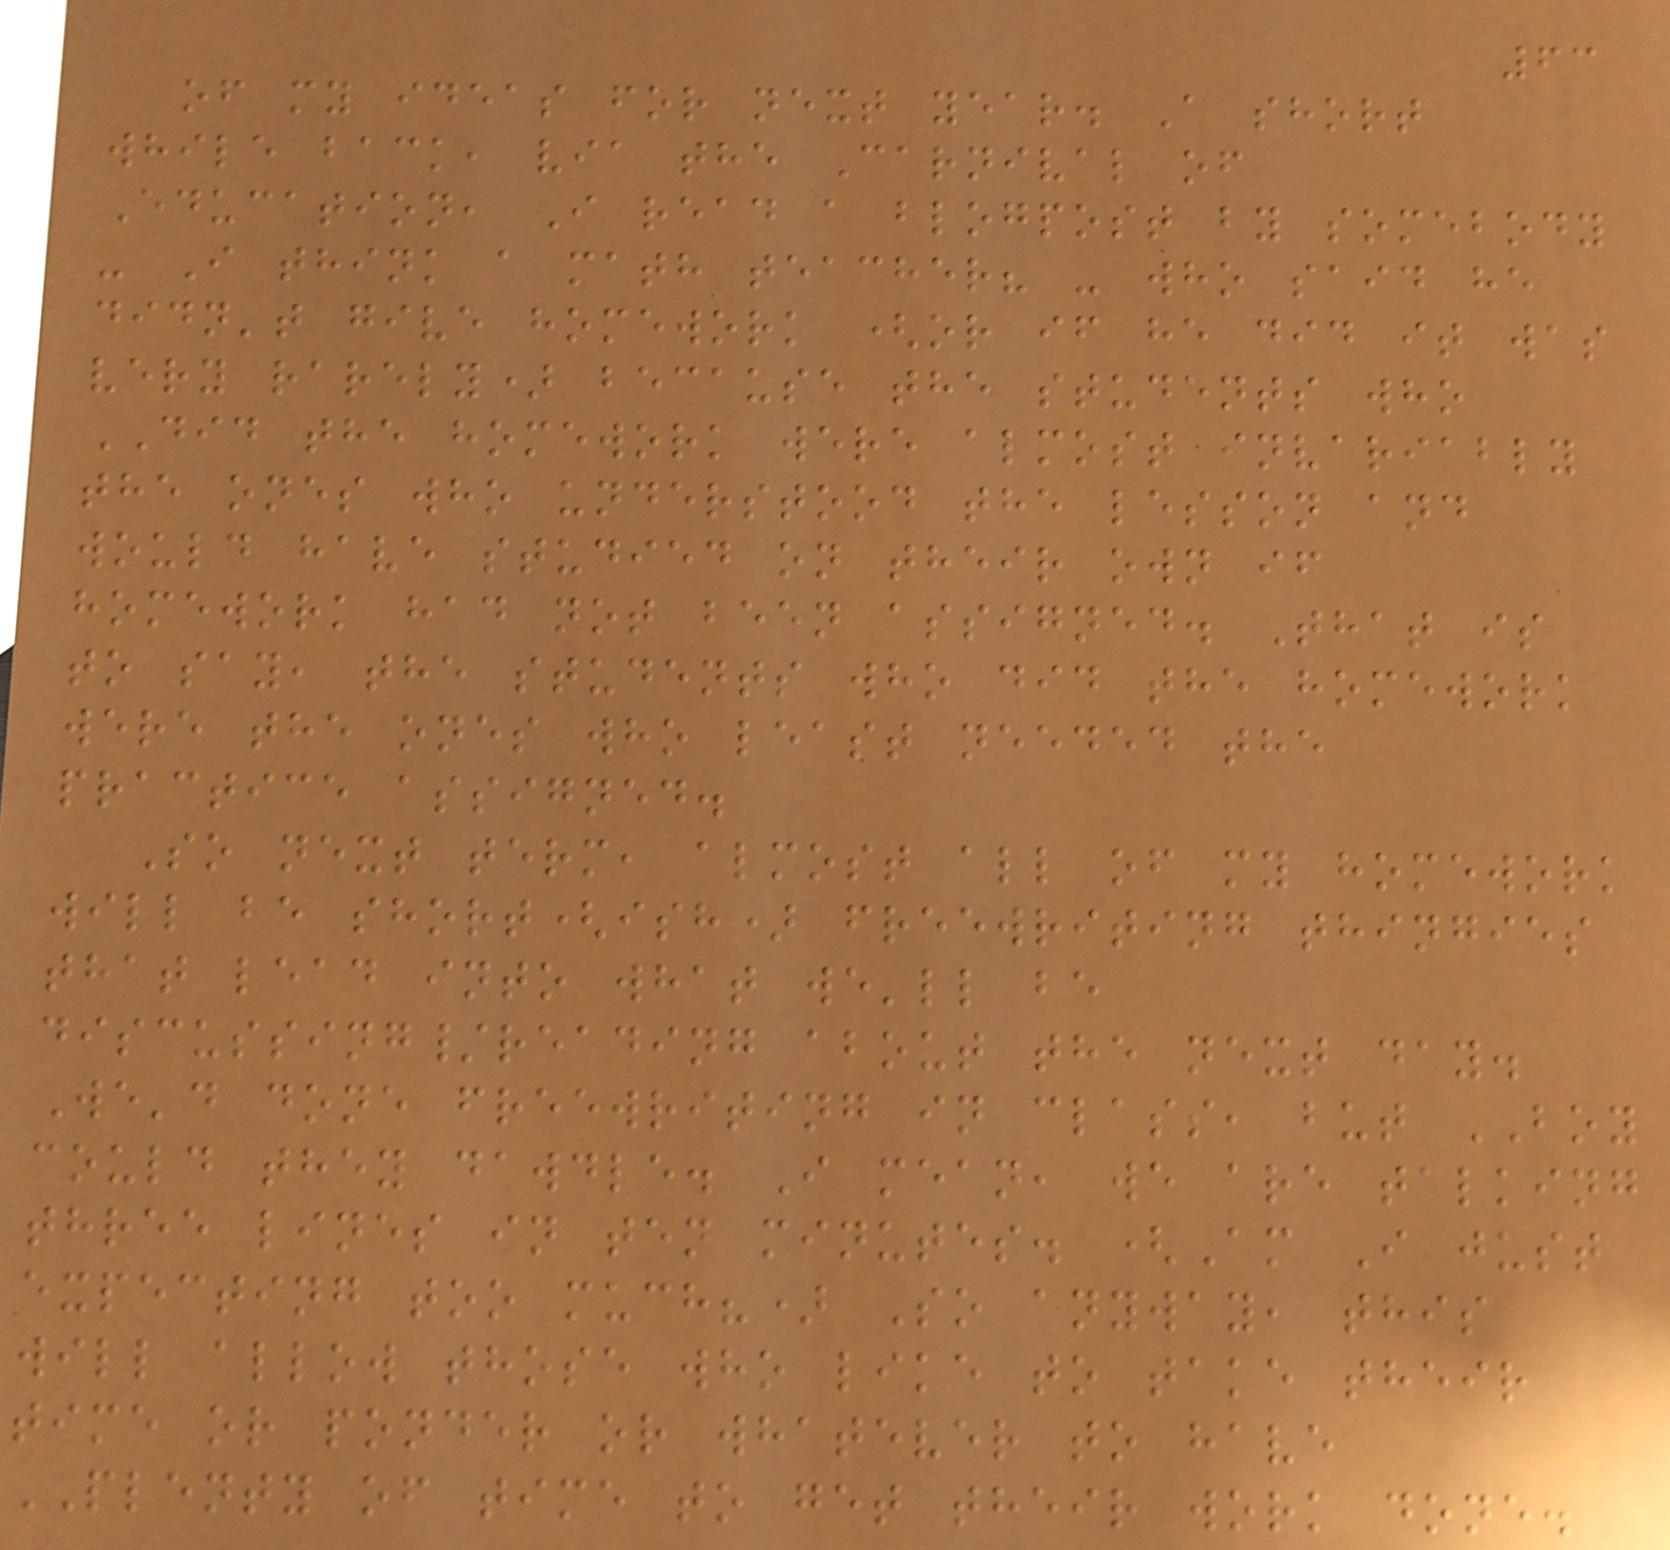63
of my ideas for next year. A short
while back, via the Carnival of
Education, I read a blogpost by somebody
- I think a math teacher? - who said he
didn't give homework (or if he did it was
very rarely) because the students who
DID the homework were almost invariably
the ones who understood the lesson and
would have studied on their own if
homework had not been assigned. That is
to say, the students who did the homework
were the ones who least needed the
practice assigned.
So next term, almost all of my homework
will be short(ish) freewriting thingies
that lead into what we'll be
discussing/reading about the next day.
We'd done freewriting in class, but BOY
could they dawdle. I mean, we are talking
three lines in ten minutes. (Am I just
expecting too much?) So anyway, this
will allow those who like to take their
time or ponder or whatever to have
PLENTY of time to get their work done.
